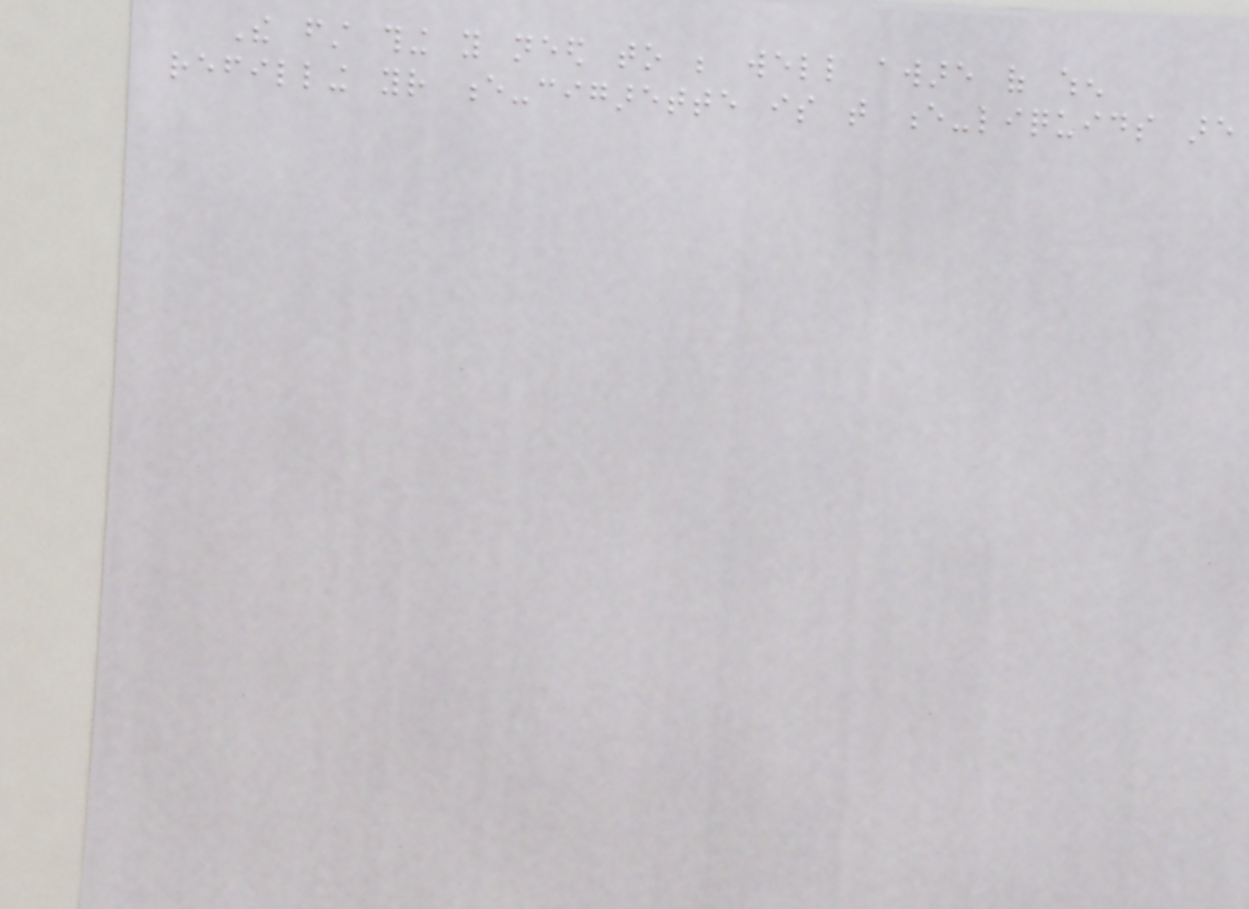The first thing you need to be well aware of when
refilling your e-cigarette is that e-liquids are
